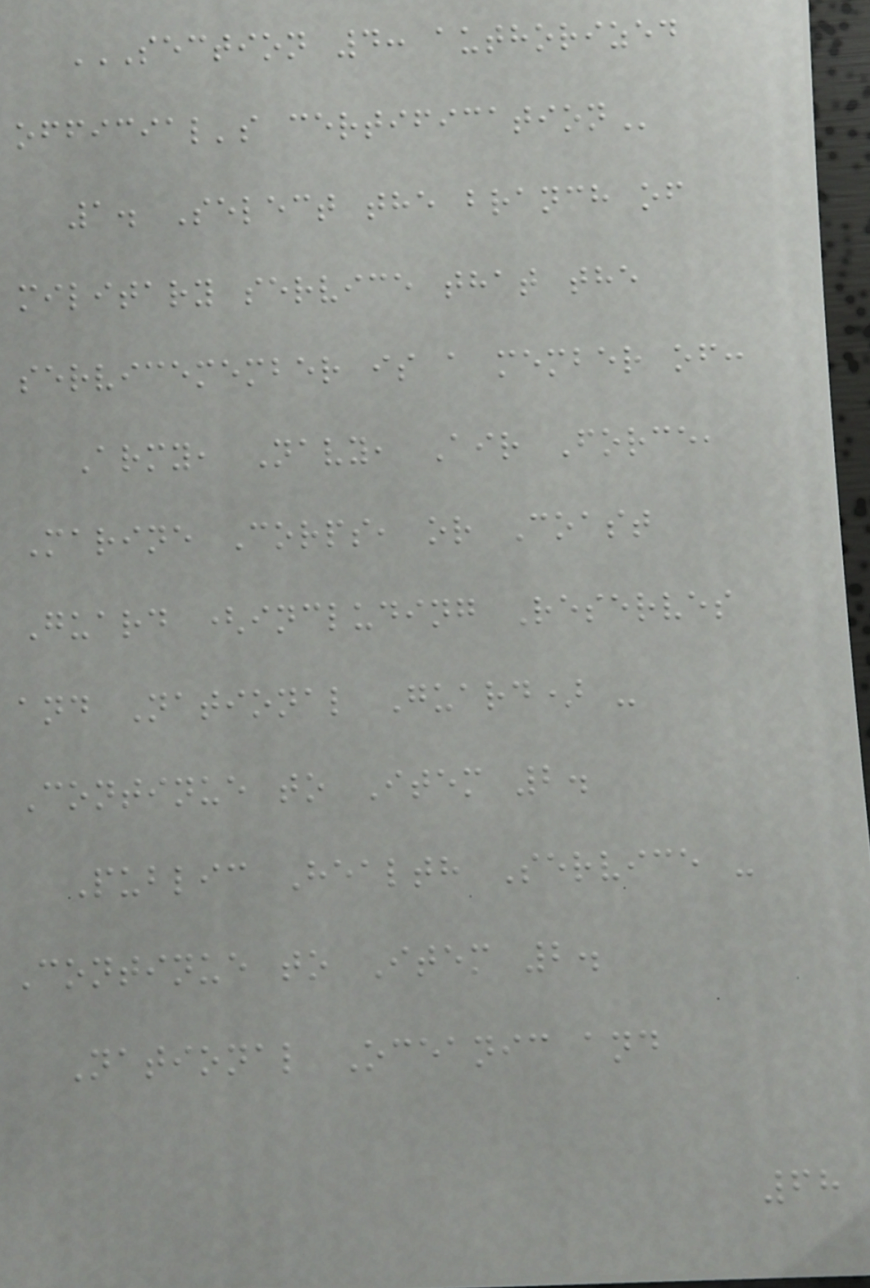SECTION 4: AUTHORIZED
OFFICIAL'S CERTIFICATION
1. Select the branch of
military service that the
servicemember is a member of:
Army, Navy, Air Force,
Marine Corps, or Coast
Guard (including Reserves
and National Guard) -
Continue to Item 2.
Public Health Service -
Continue to Item 2.
National Oceanic and
68
